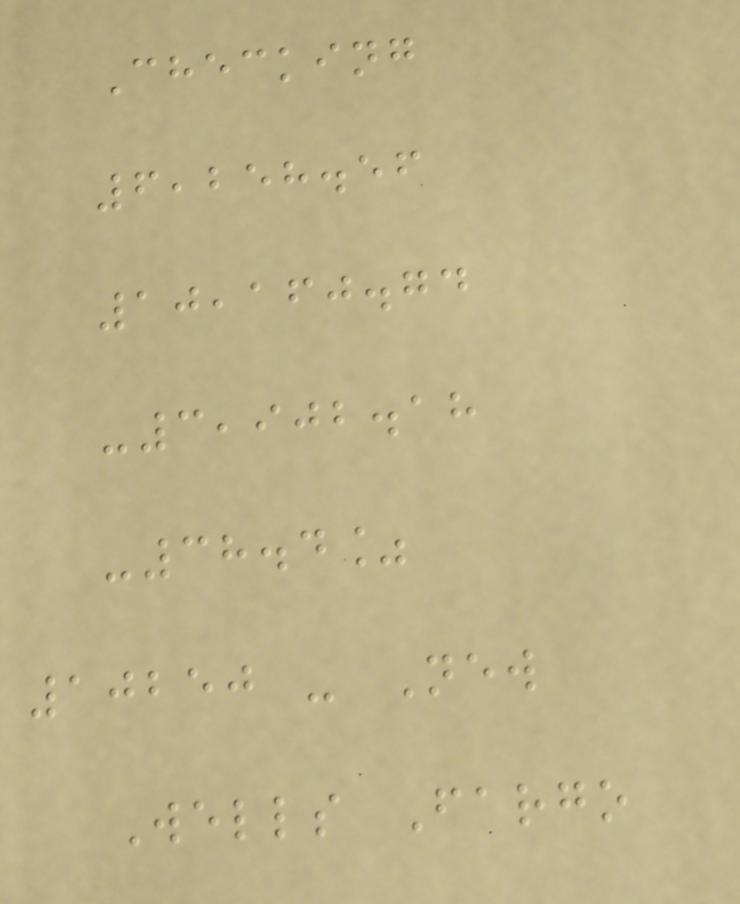Checking
6,258.56
10,160.74
-3,902.18
-38.4%
10250 - New
Wells Fargo
